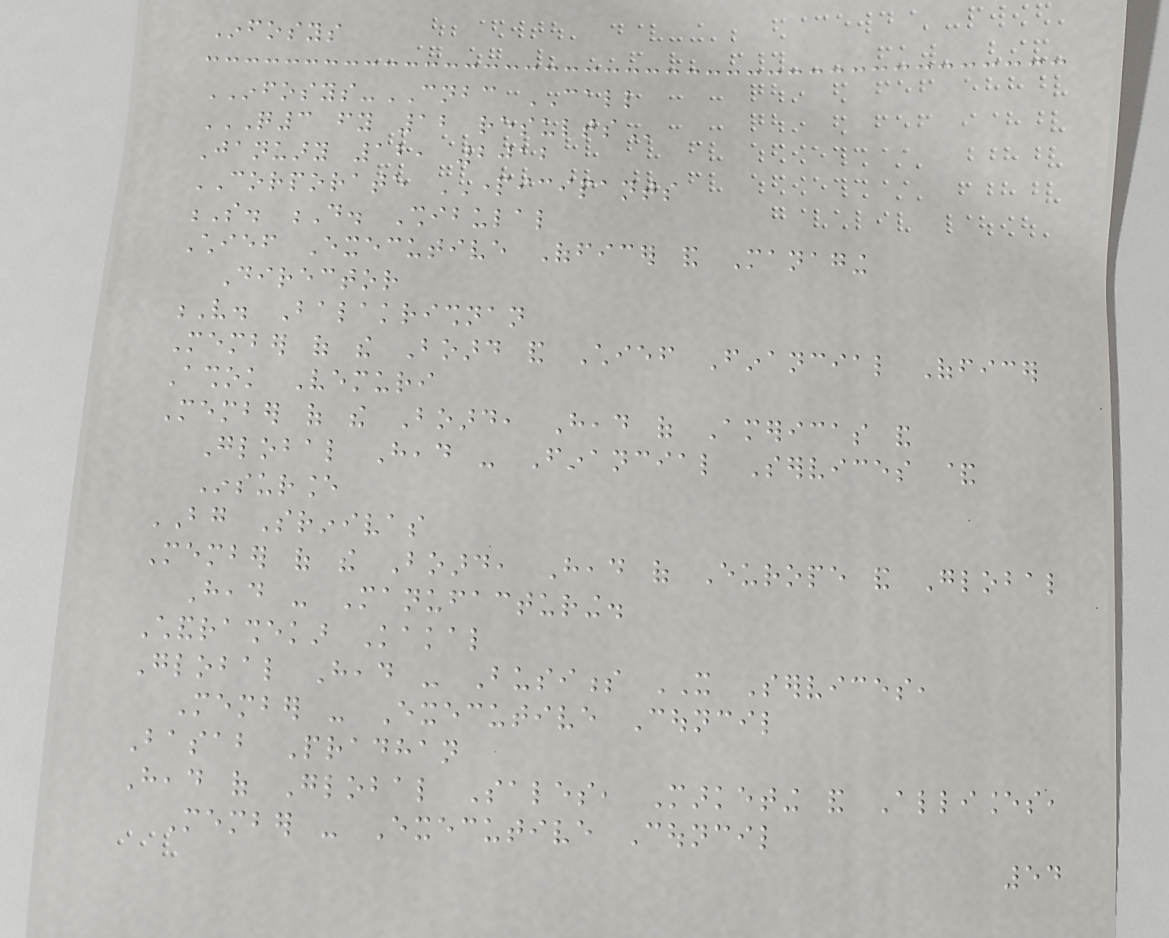Infosys
INFOSYS-CNBC CALL
Q3 FY 12 RESULTS
January 12, 2012
CORPORATE PARTICIPANTS
S. D. Shibulal
Chief Executive Officer and Managing
Director
V. Balakrishnan
Member of the Board and Chief Financial Officer
Ashok Vemuri
Member of the Board, Head of Americas and
Global Head - Financial Services &
Insurance
BG Srinivas
Member of the Board, Head of Europe and Global
Head - Manufacturing.
Chandrashekar Kakal
Global Head - Business IT Services,
Member - Executive Council
Basab Pradhan
Head of Global Sales, Marketing and Alliances,
Member - Executive Council
54
